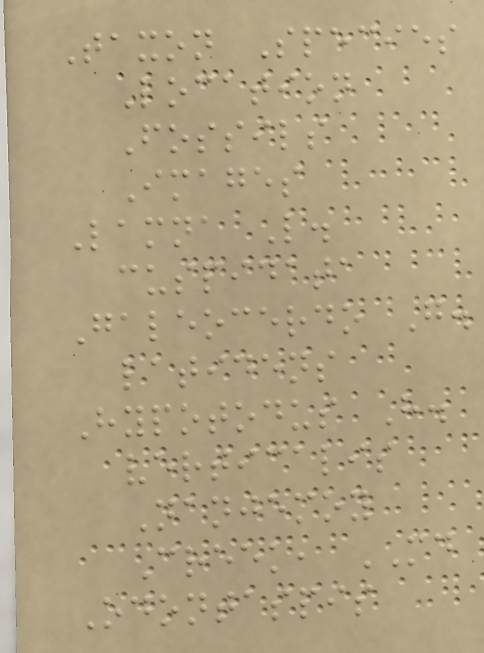Taxon Species
Location
Fossils
Images
Lamna L.
cuspidata
Galeocerdo G.
latidens
Hypotodus H.
verticalis
Nanjemoy
Creek, MD
Odontaspis
